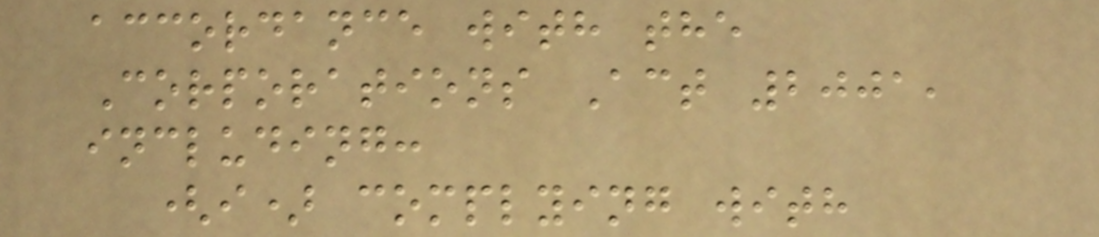accordance with the
Corporations Act 2001,
including:
(i) complying with
